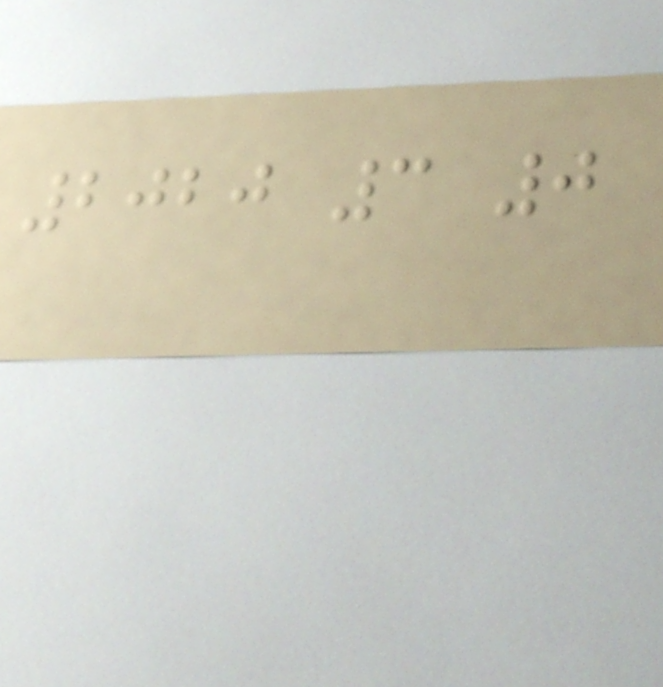2020 3 0
